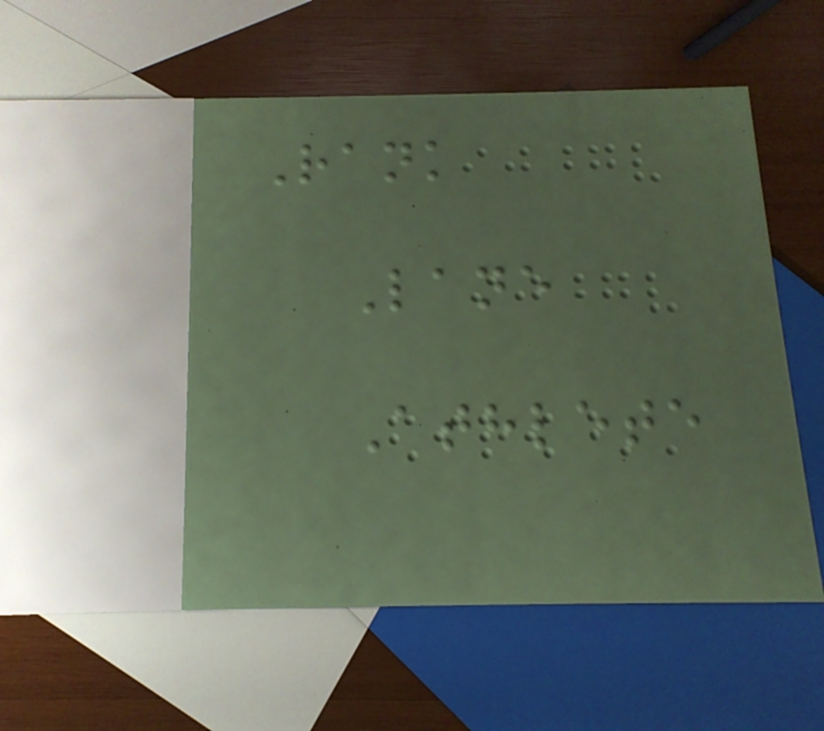Rank
Lane
Athlete
